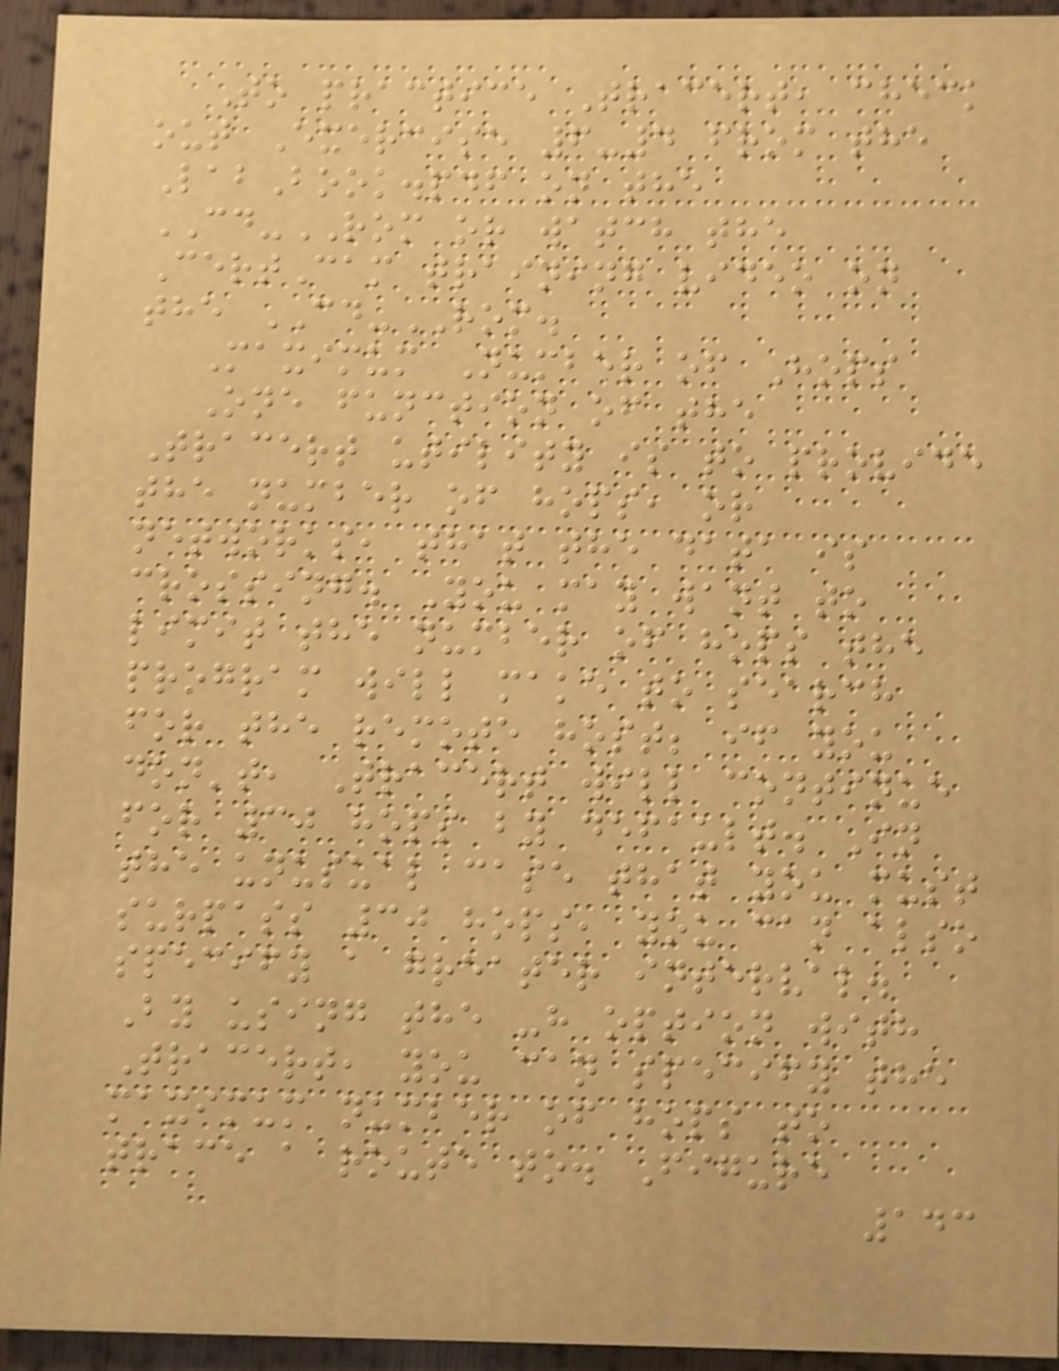To practice Tracert, check
out Exercise 6-4 from the
LabBook.pdf on the
CD-ROM or watch the
CertCam training video on
the CD-ROM.
Maximum Number of Hops
One function of the
Tracert utility is to provide
the number of hops, or
networks, that the data is
crossing. You may want to
limit the number of hops the
program will make to search
for the remote host; if you
don't, Tracert will continue
for 30 hops by default. In
the unusual case that you must
surpass 30 hops, you can also
specify a greater interval.
By using the -h option with
Tracert, you can specify the
maximum number of hops to
trace a route to. Figure
143
